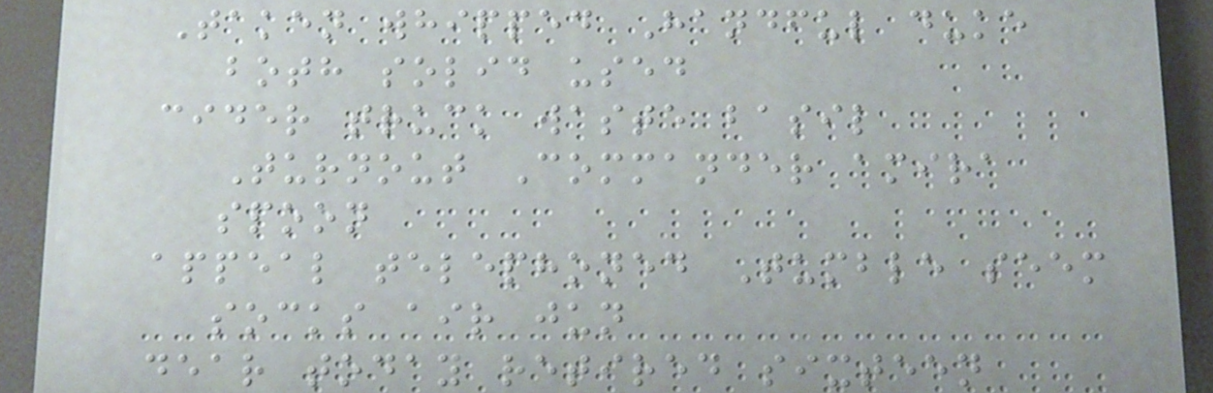Taken whipped Handful duke
both solid used
cider truck waste basil
Turnout Commander amira
spoon
appeal telephoned Tumble seem
socks air jun
dear today retired sixteen
